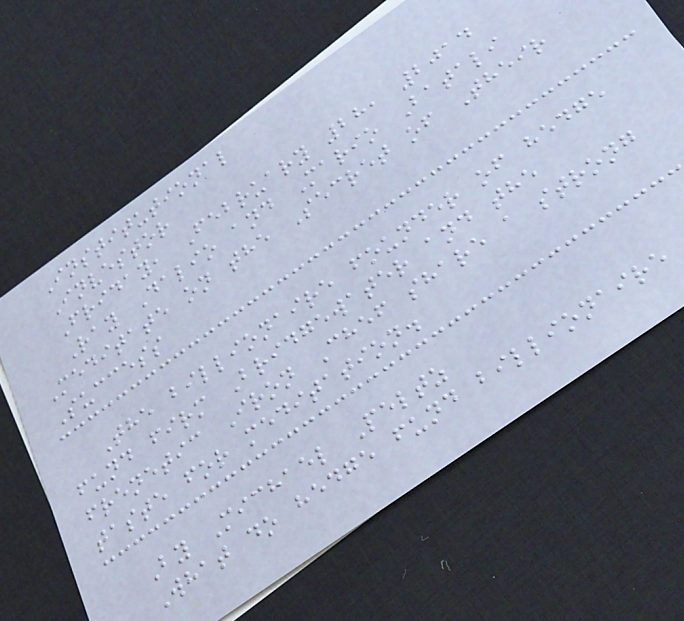Institutional
Investor
Friday, February 28, 2014
Ray Dalio and Mario Batali
Meditate on the Secret of Their
Success
The billionaire founder of hedge
fund firm Bridgewater and the
frenetic Iron Chef share a strong
taste for meditation.
By Michael Peltz
What do hedge fund billionaire
